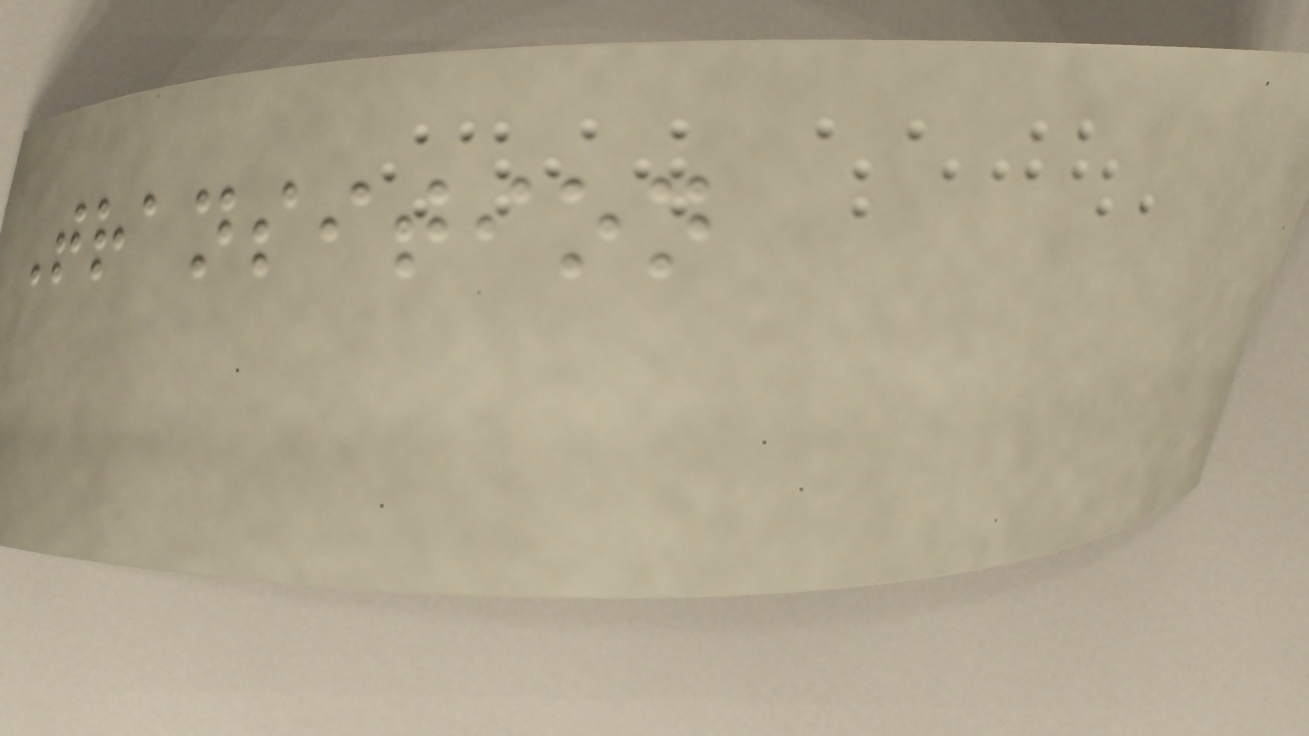Transition
